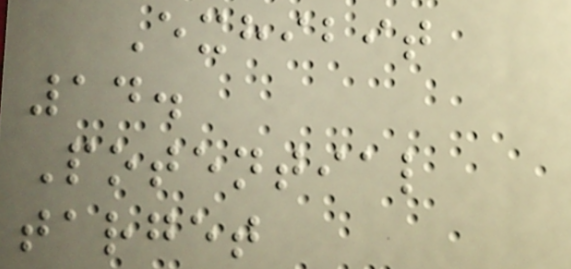Exhibit
14.
Potential
target
